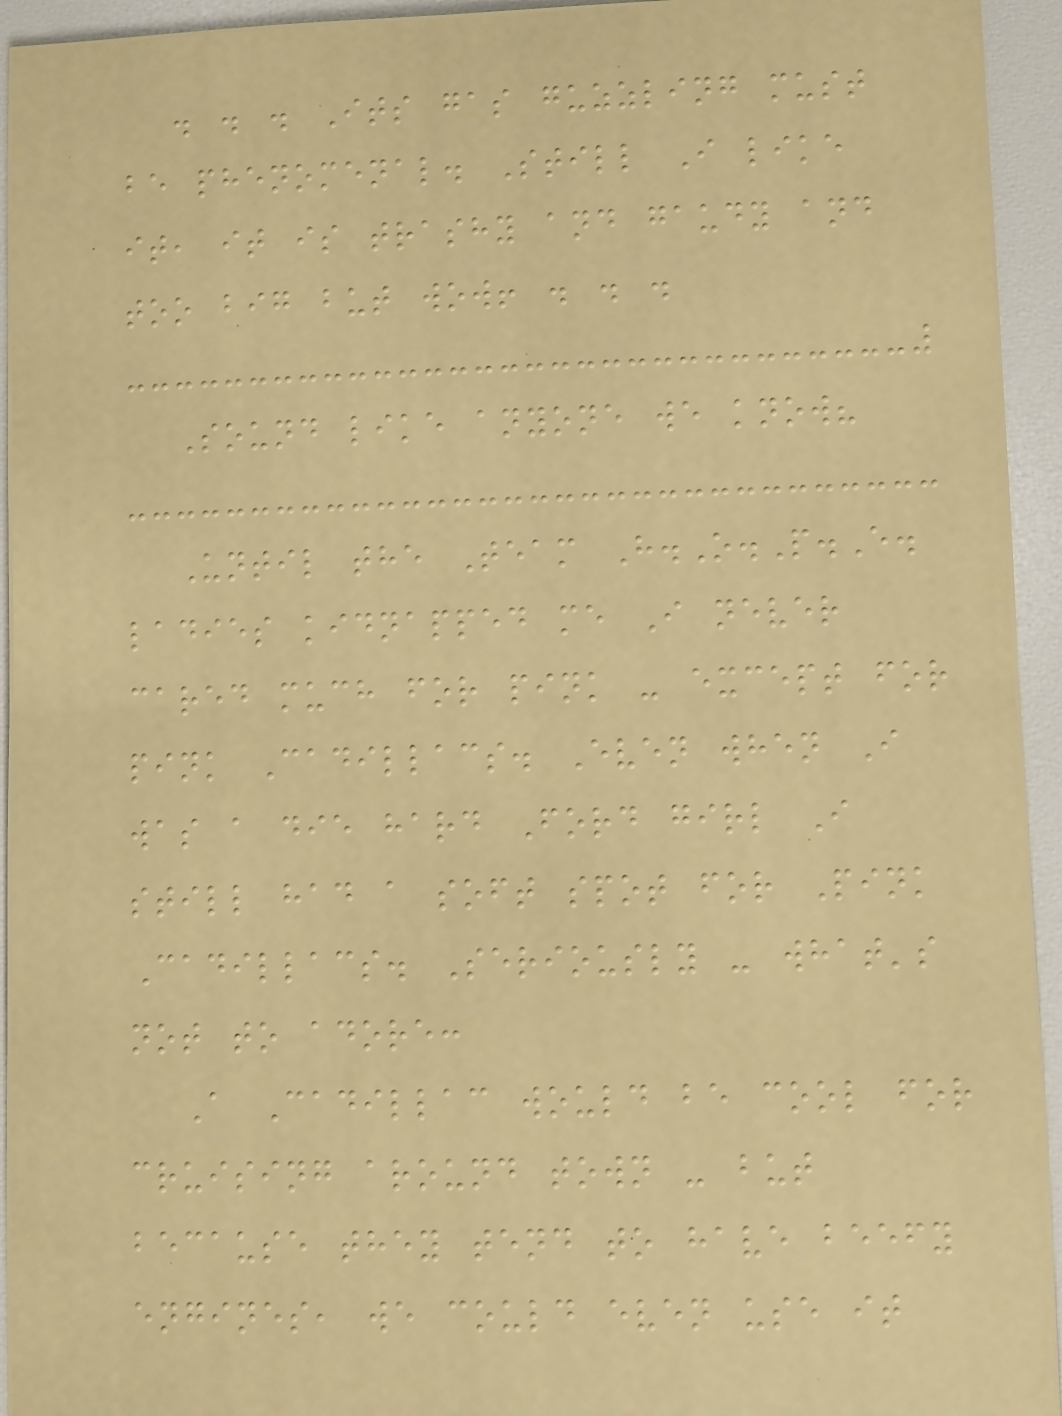. . . Its gas guzzling must
be phenomenal. Still I like
it, it is trashy and gaudy and
too big but wow! . . .
Sound like anyone we know?
Until the Team H.O.P.E.
ladies kidnapped me I never
cared much for pink - except for
pink Cadillacs. Even when I
was a die hard Ford girl I
still had a soft spot for Pink
Cadillacs. Seriously - what's
not to adore:
A Cadillac would be cool for
cruising around town - but
because they tend to have beefy
engines, we could even use it
